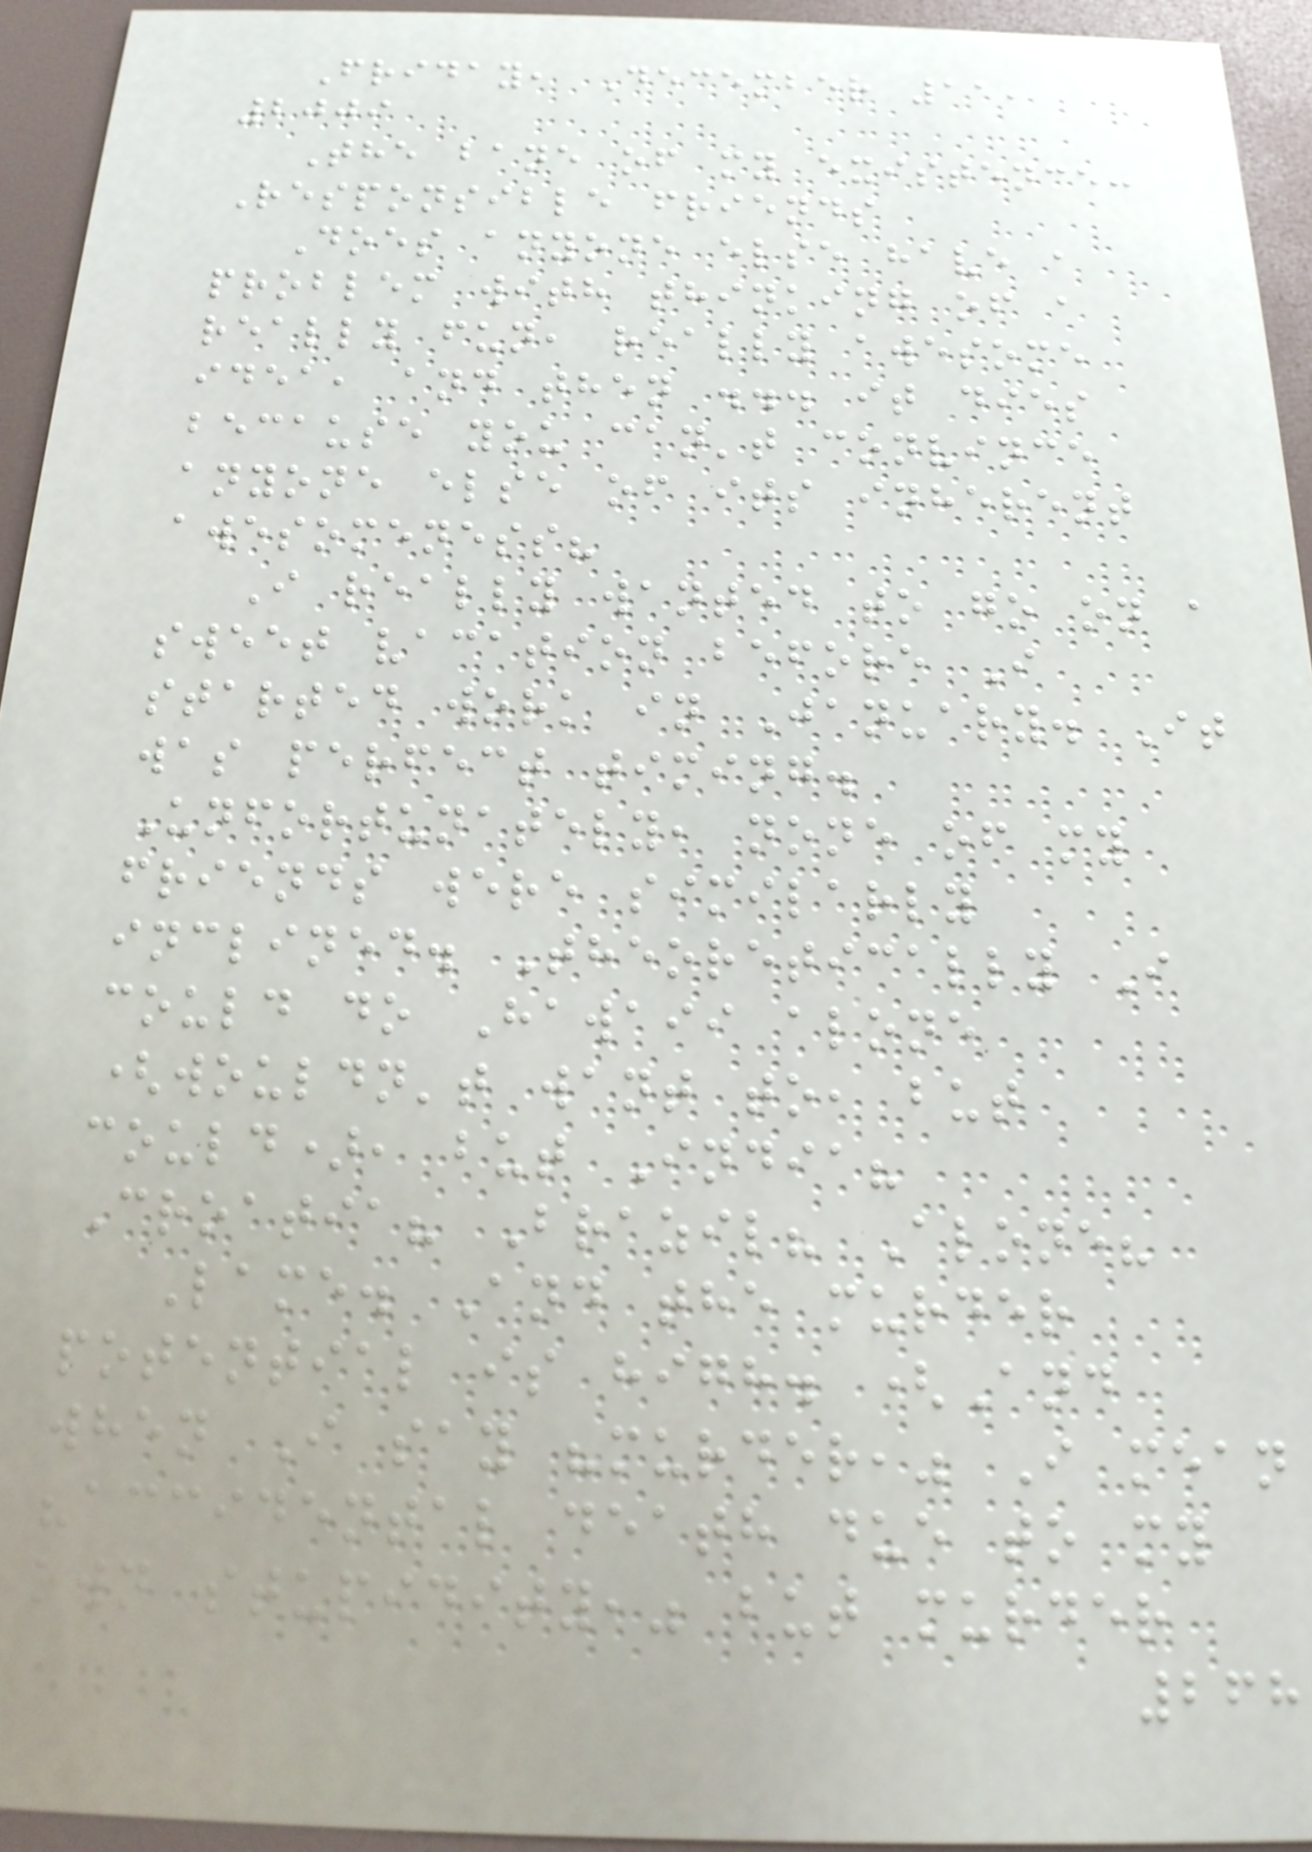Friday, December 11,
2009
The bane of my existence:
Responsible friends
Does anyone else have a
problem with thinking of a
really fun, really awesome
idea, and then ... it dies
because you can't convince
anyone else of its inherent
awesomeness?
I really wanted to go on a
sweet vacation before I
started work in January. It
was perfect timing.
Unfortunately, none of my
friends were similarly
inclined. Theoretically I
could do Hawaii alone
(wouldn't want to, but
could), but India?
Croatia? Brazil? Alone?
Lame. And the murder
potential is high. (And
when I say "murder," I mean
"accidental death due to my
own stupidity," but murder
268
